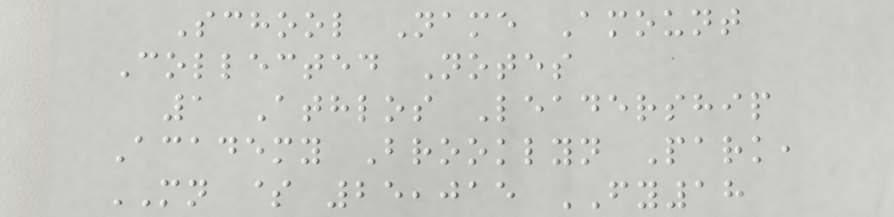School Name Amount
Collected Notes
1 Athlos Leadership
Academy Brooklyn Park,
MN $ 25,015 FY18
